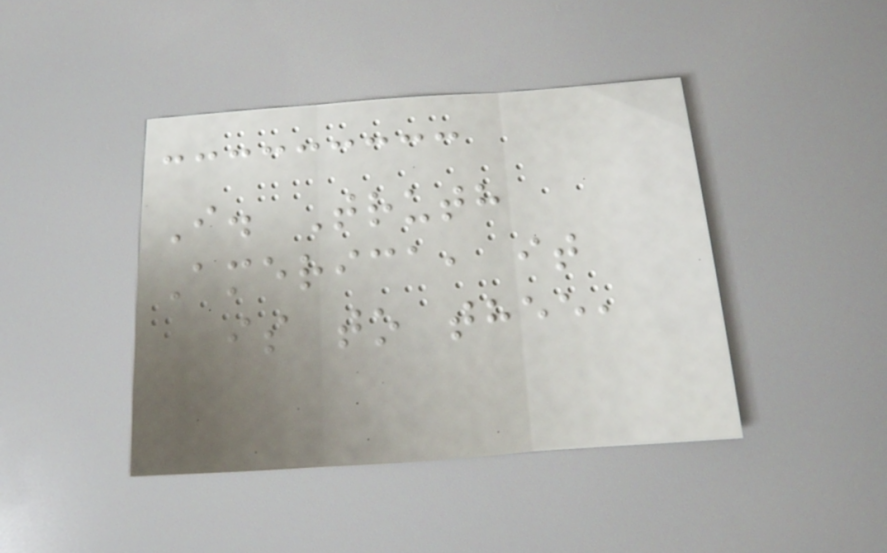I. Truth
America, it
is to thee,
